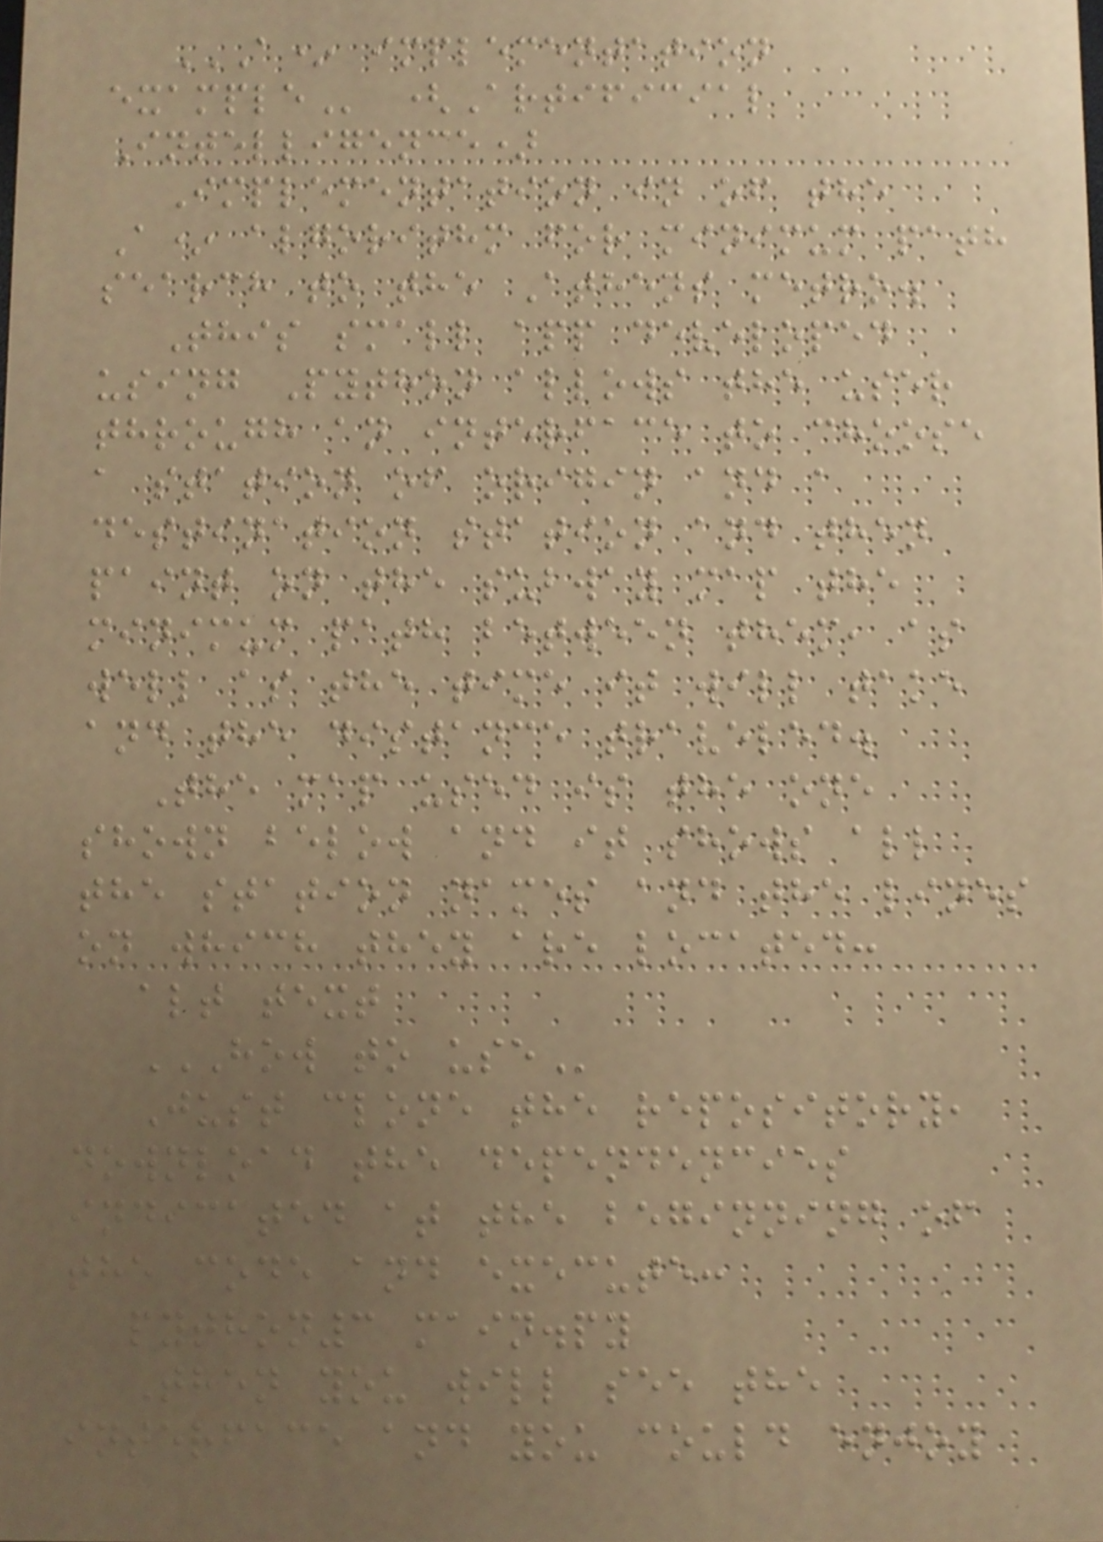A* IMPLEMENTATION
EXAMPLE (Artificial
Intelligence)
Implementation in of the
A* algorithm for minimum path
search to the Athens metro.
This small app developed
using Python allows the user
through an interface to choose
a station of origin and a
destination station and then
paint on the subway map the
minimum path between them, as
well as the time it will take
and the distance traveled.
The map used is the one
shown below and it shows all
the station names and the lines
on which they are located:
alt text
HOW TO USE
Just clone the repository,
download the dependencies
indicated at the beginning of
the code and execute:
python3 main.py
Then you will see the
interface and you could enjoy
